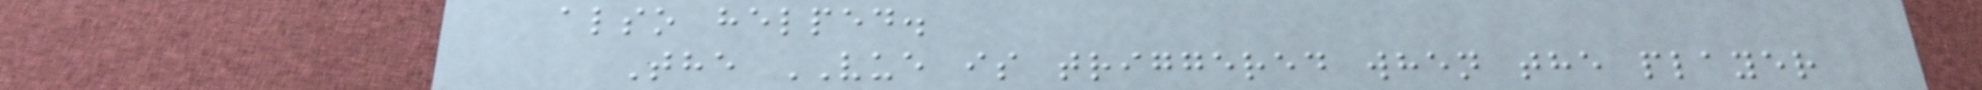also helped.
The VUE is triggered when the player
